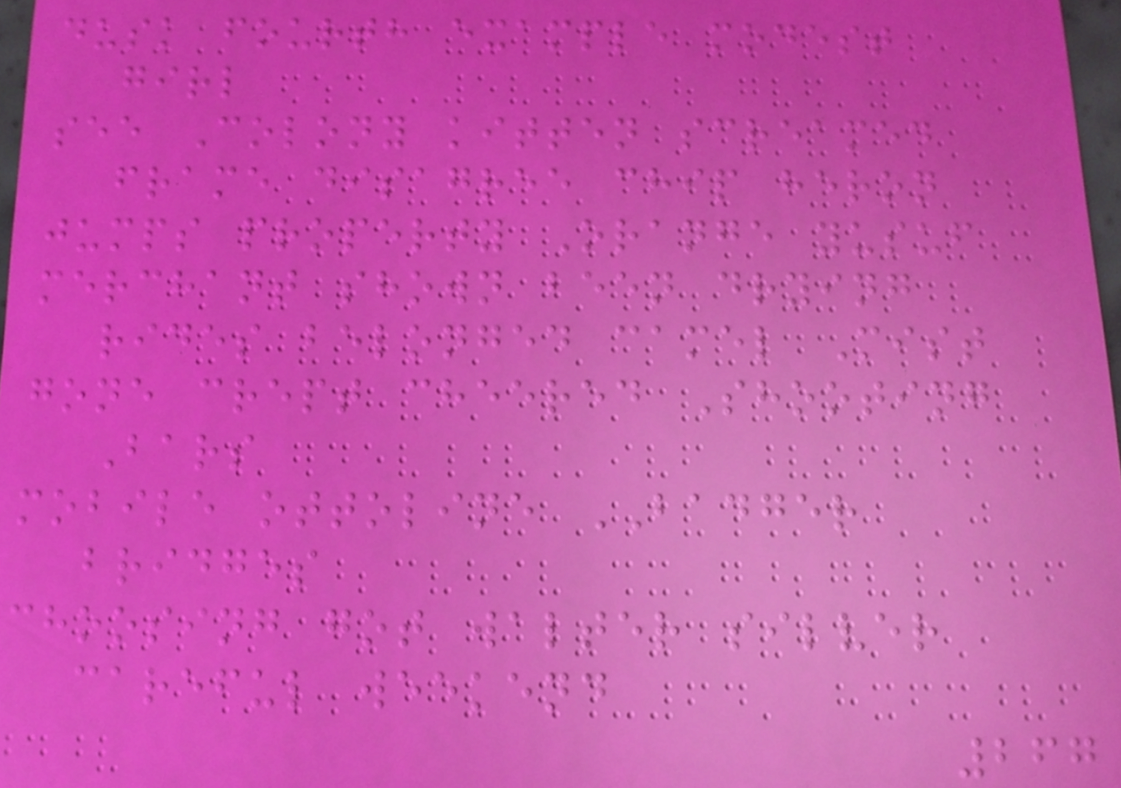dusk fourth example modest
girl
see Colony kitten screamed
frame disagree chip heron
jumps property Orange yusuf
merchant shown been drying
rides belonged camel Mist
gone crept cheered Shooting
Bars
mobile ottoline BADGER
bridges
choosing got walter silver
careful weekend
267
